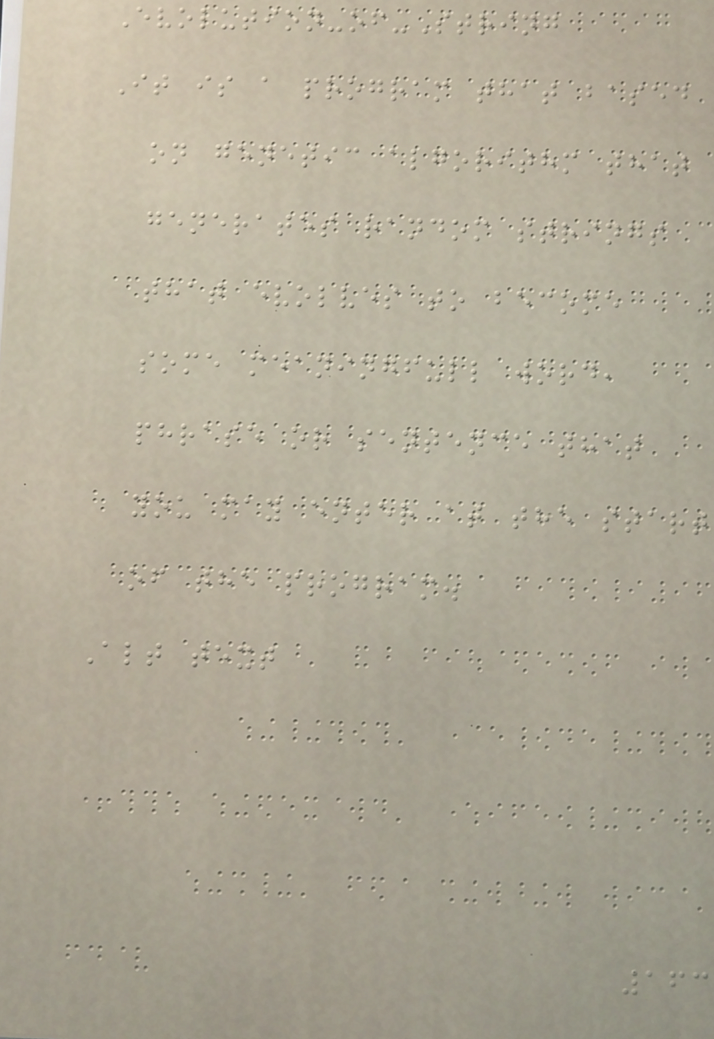Evolution-of-String
It is a program that based
on genetic algorithm that
generates random strings
that evolves to become
some meaningfull word,
phrase or sentence that
you may enter at the start
of the program.
Alt text
163
